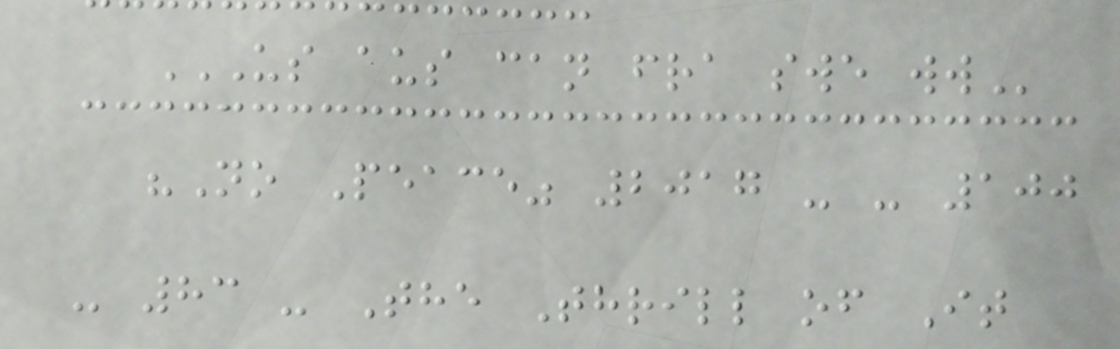US AUS CAN FRA SWE WW
"No Peace" 2017 - - 100
- 83 - The Thrill of It
